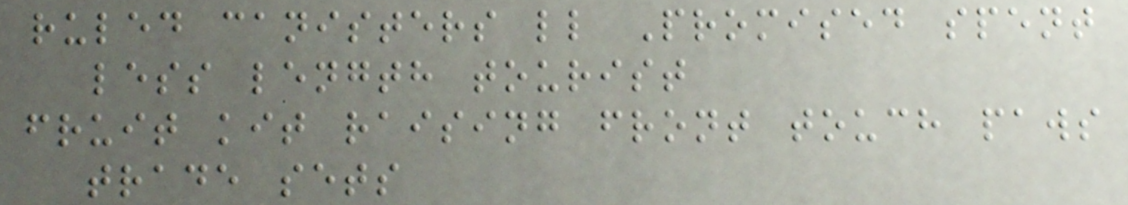ruled canisters ll Promised spent
less length tourist
fruit kit raising front touch paws
trade sets
